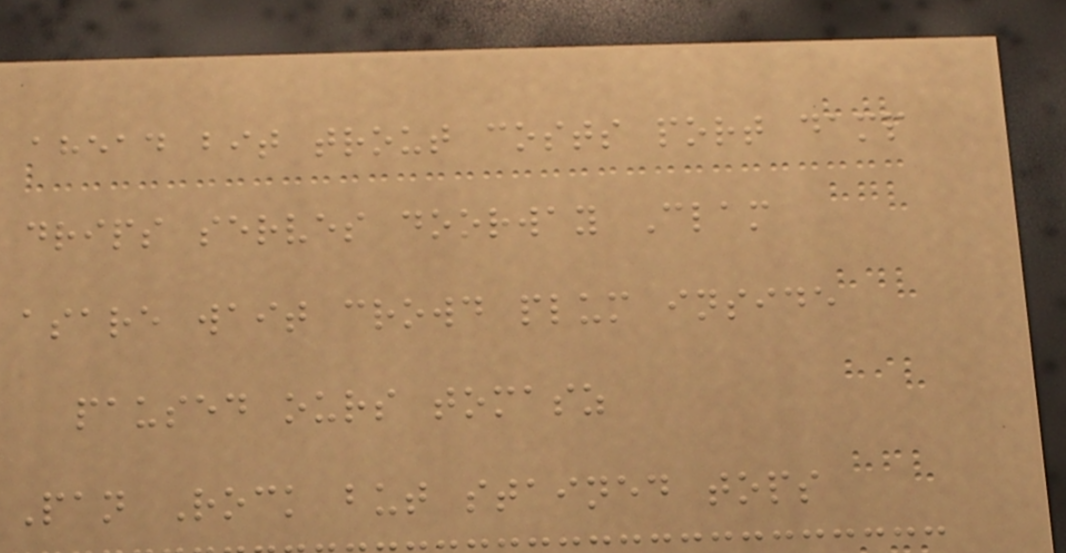ahead bit trout costs port damp
drips serves doorway Clam
asare wait crowd plum inside
paused ours tomasz
Pan Rock but stained tops
